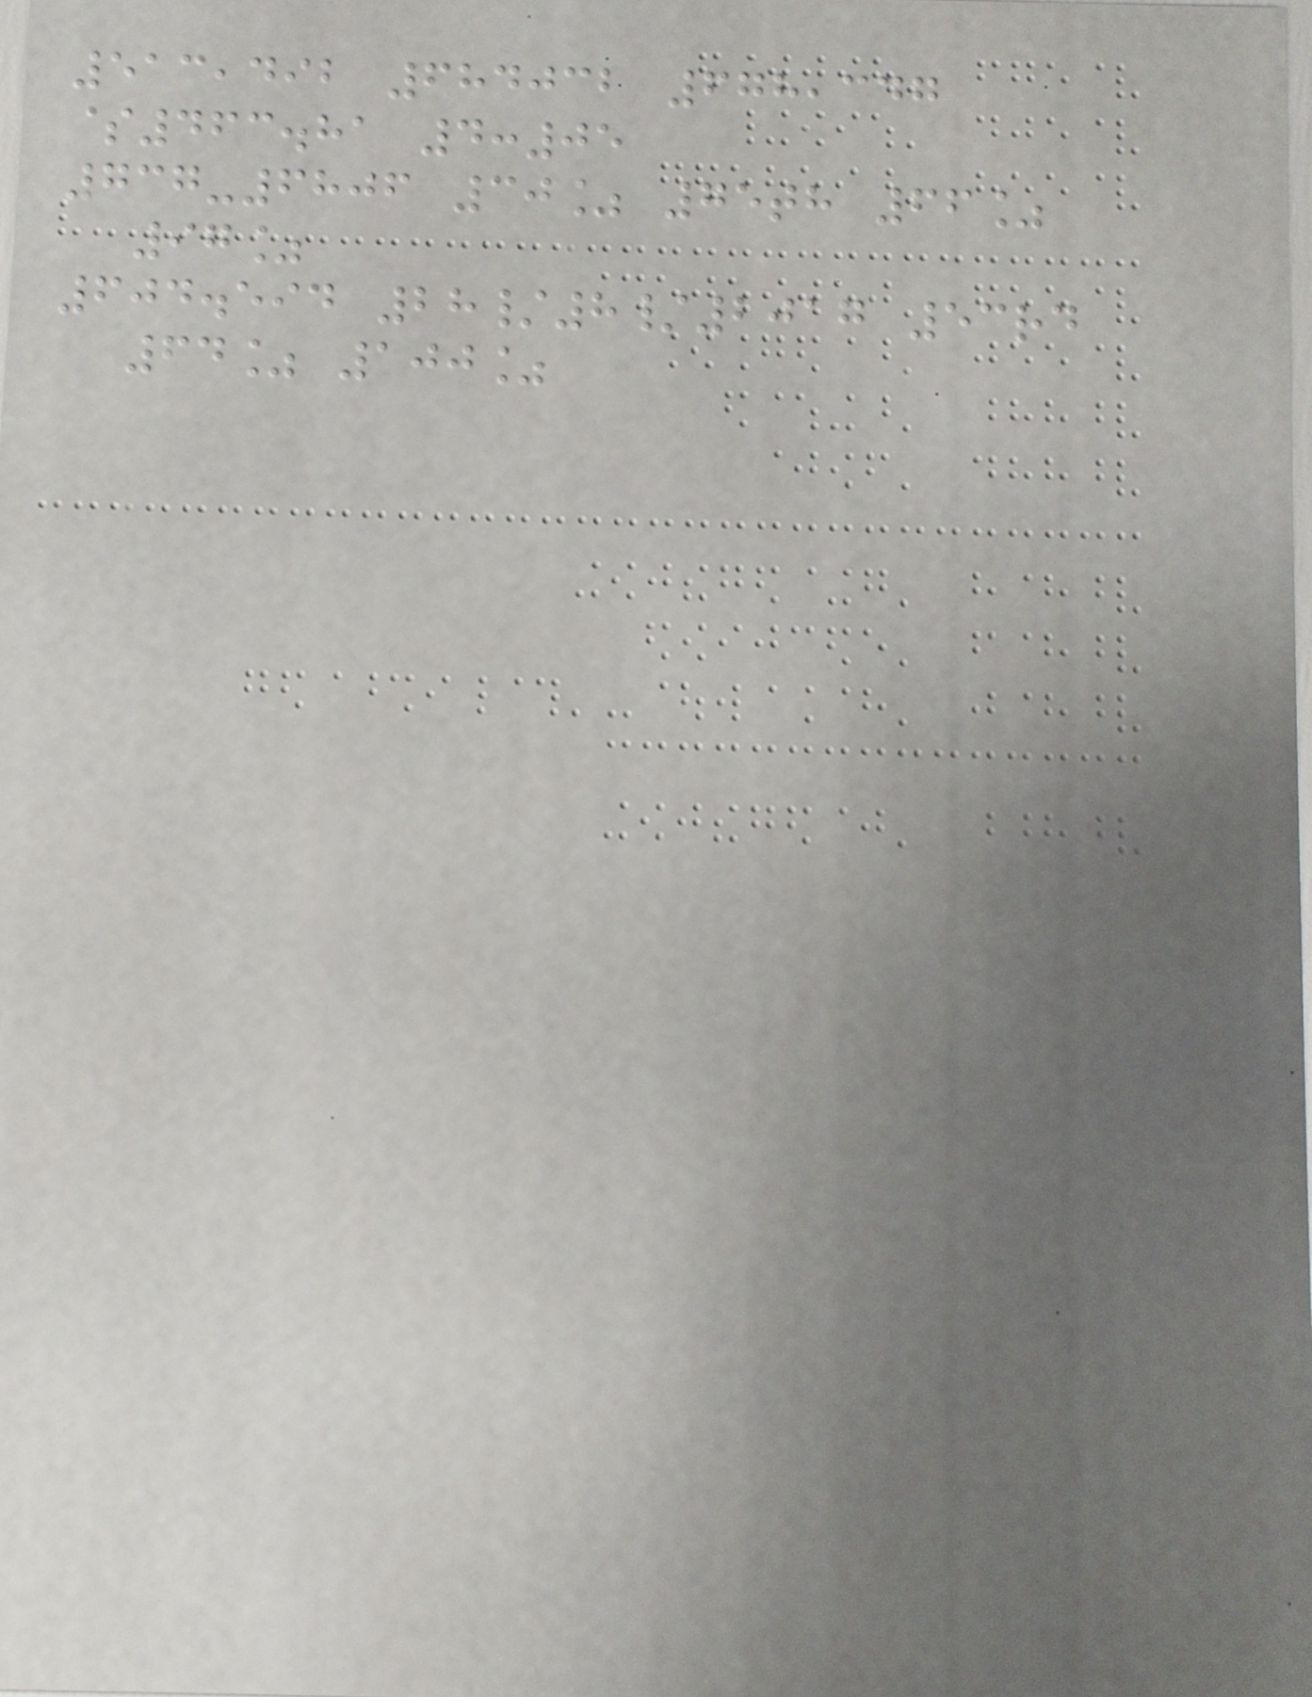513,492 684032 678,347
$463.81 4:05
737-6806 30% 75th 66%
97%
604.594 28/8/2017 53rd
64% 100%
